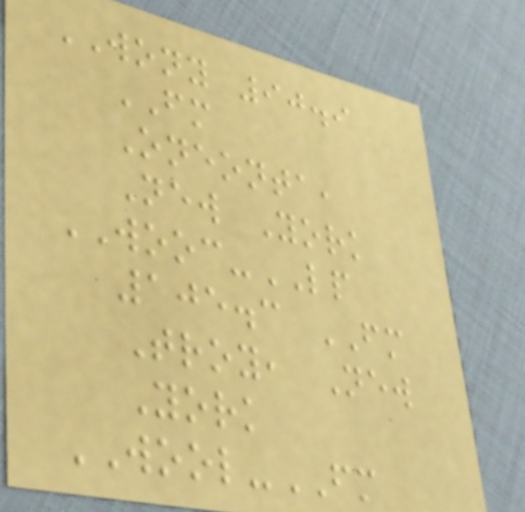WONY 90.9
FM
Oneonta,
New York
WOOC-LP
105.3 FM
Troy, New
York
WOOL-FM
